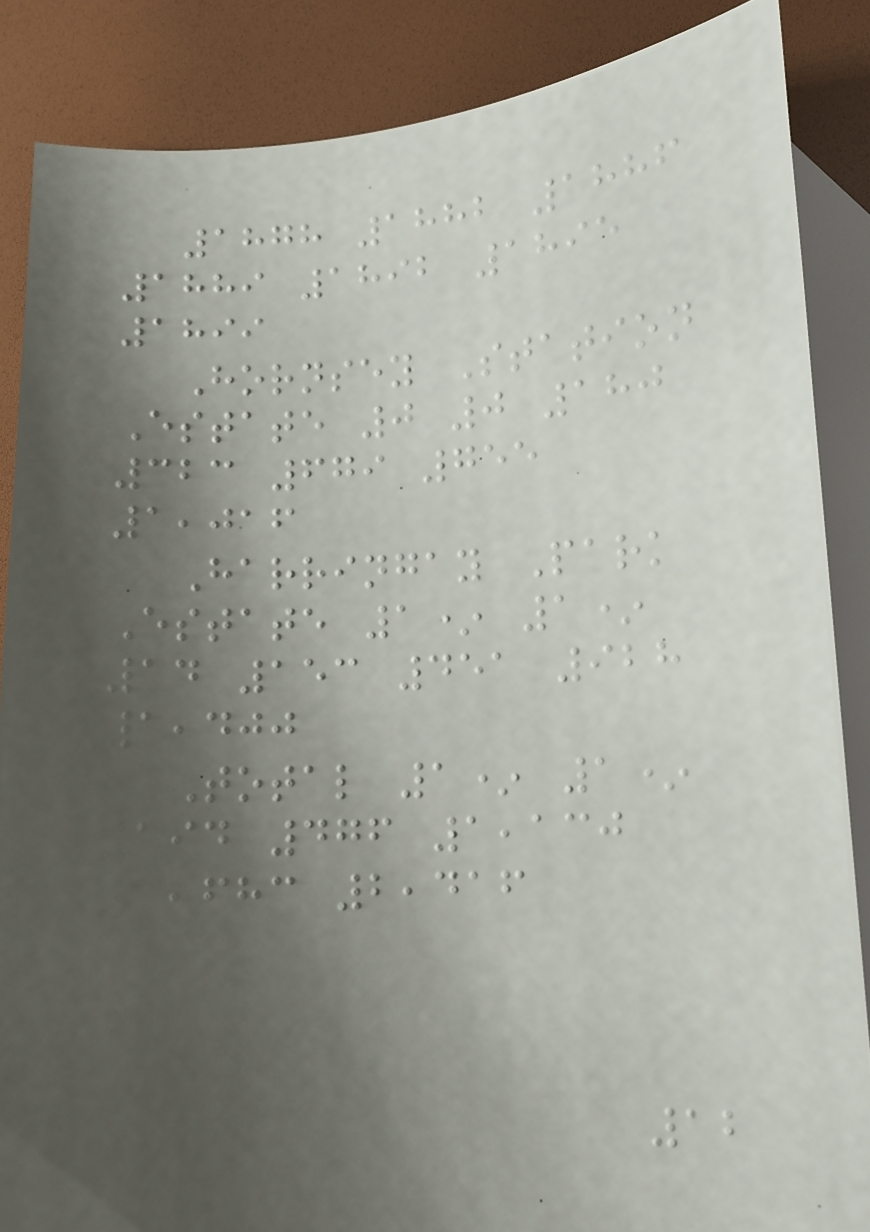1878 1882 1886
1889 1892 1895
1899
Hornsey Station
Estate 0 0 180
323 679 755
1,016
Harringay Park
Estate 1* 1*
14 153 451 928
1,400
Total 1* 1*
194 476 1,130
1,683 2,416
12
